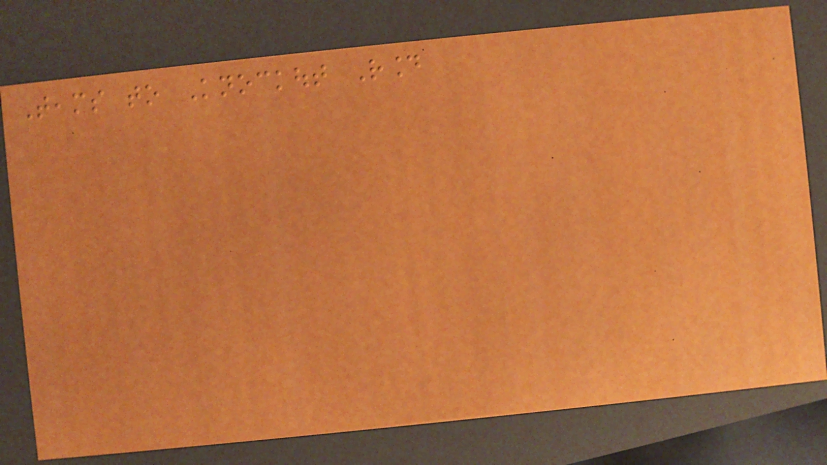Teams to Knockout Round
